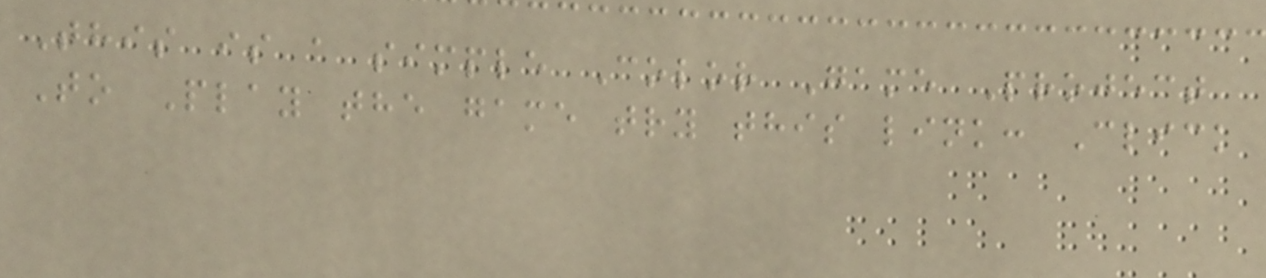This is a simple Color Game Project
To Play the game try this link: Click
